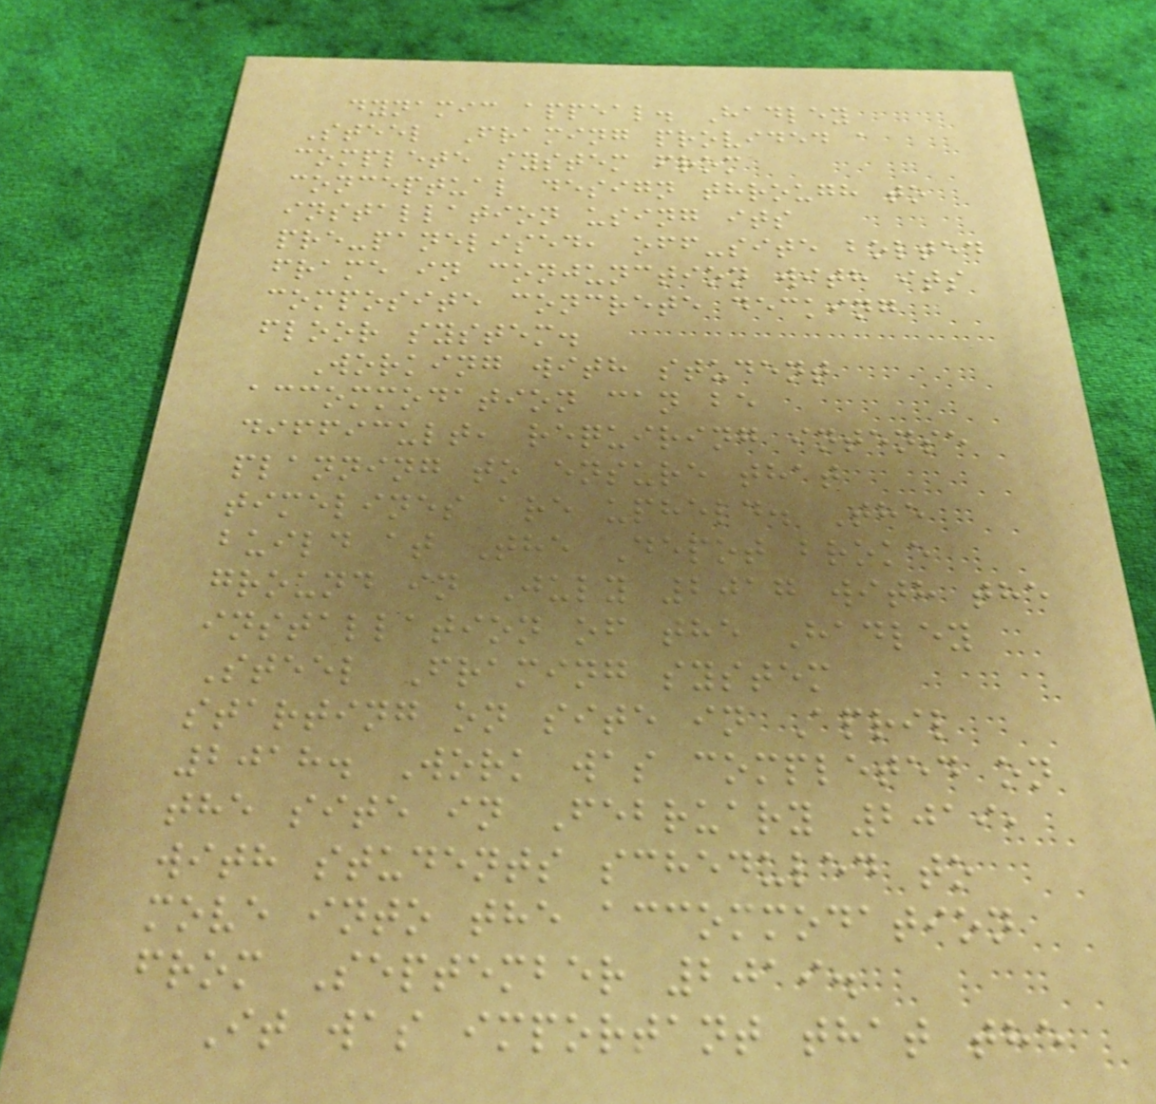dynamic appeal. Hadley
Steel Framing provided a
complete system from
conceptual design through to
installation using its
pre-panelised, off-site bolted
frame in conjunction with its
composite concrete decking
floor system.
Working with student
accommodation can be
difficult, requiring intense
planning to ensure that
timelines are upheld. The
build at The Depot broke
ground in July 2017 with the
installation of the Hadley
Steel Framing system
starting on site in April
2018. Work was completed on
the site in February 2019,
with students scheduled to
move into the accommodation
from September 2019.
It was important that the
